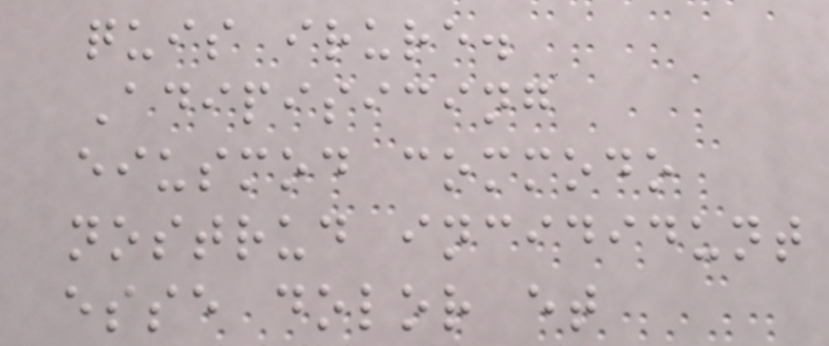quis irure.
Adipisicing
eiusmod commodo
nostrud incididunt
esse dolor et
